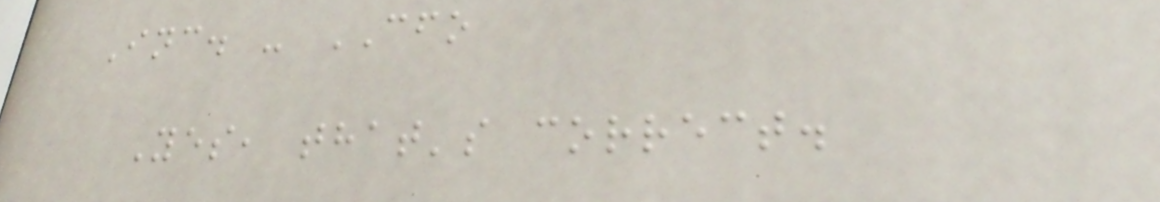Inc. - CFO
Yes, that's correct.
